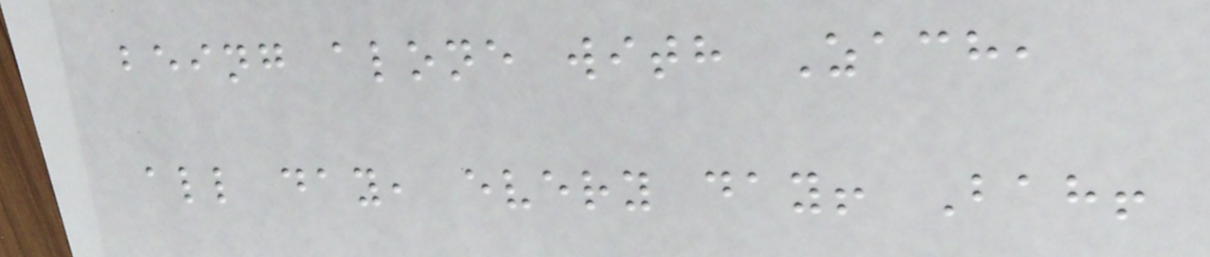being alone with Zach,
all day, every day! Bah!
